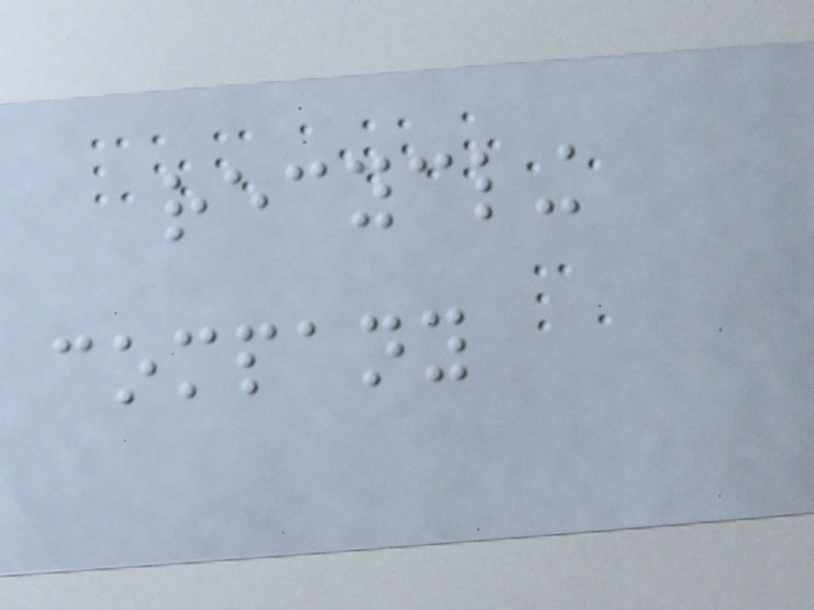recycling
company
